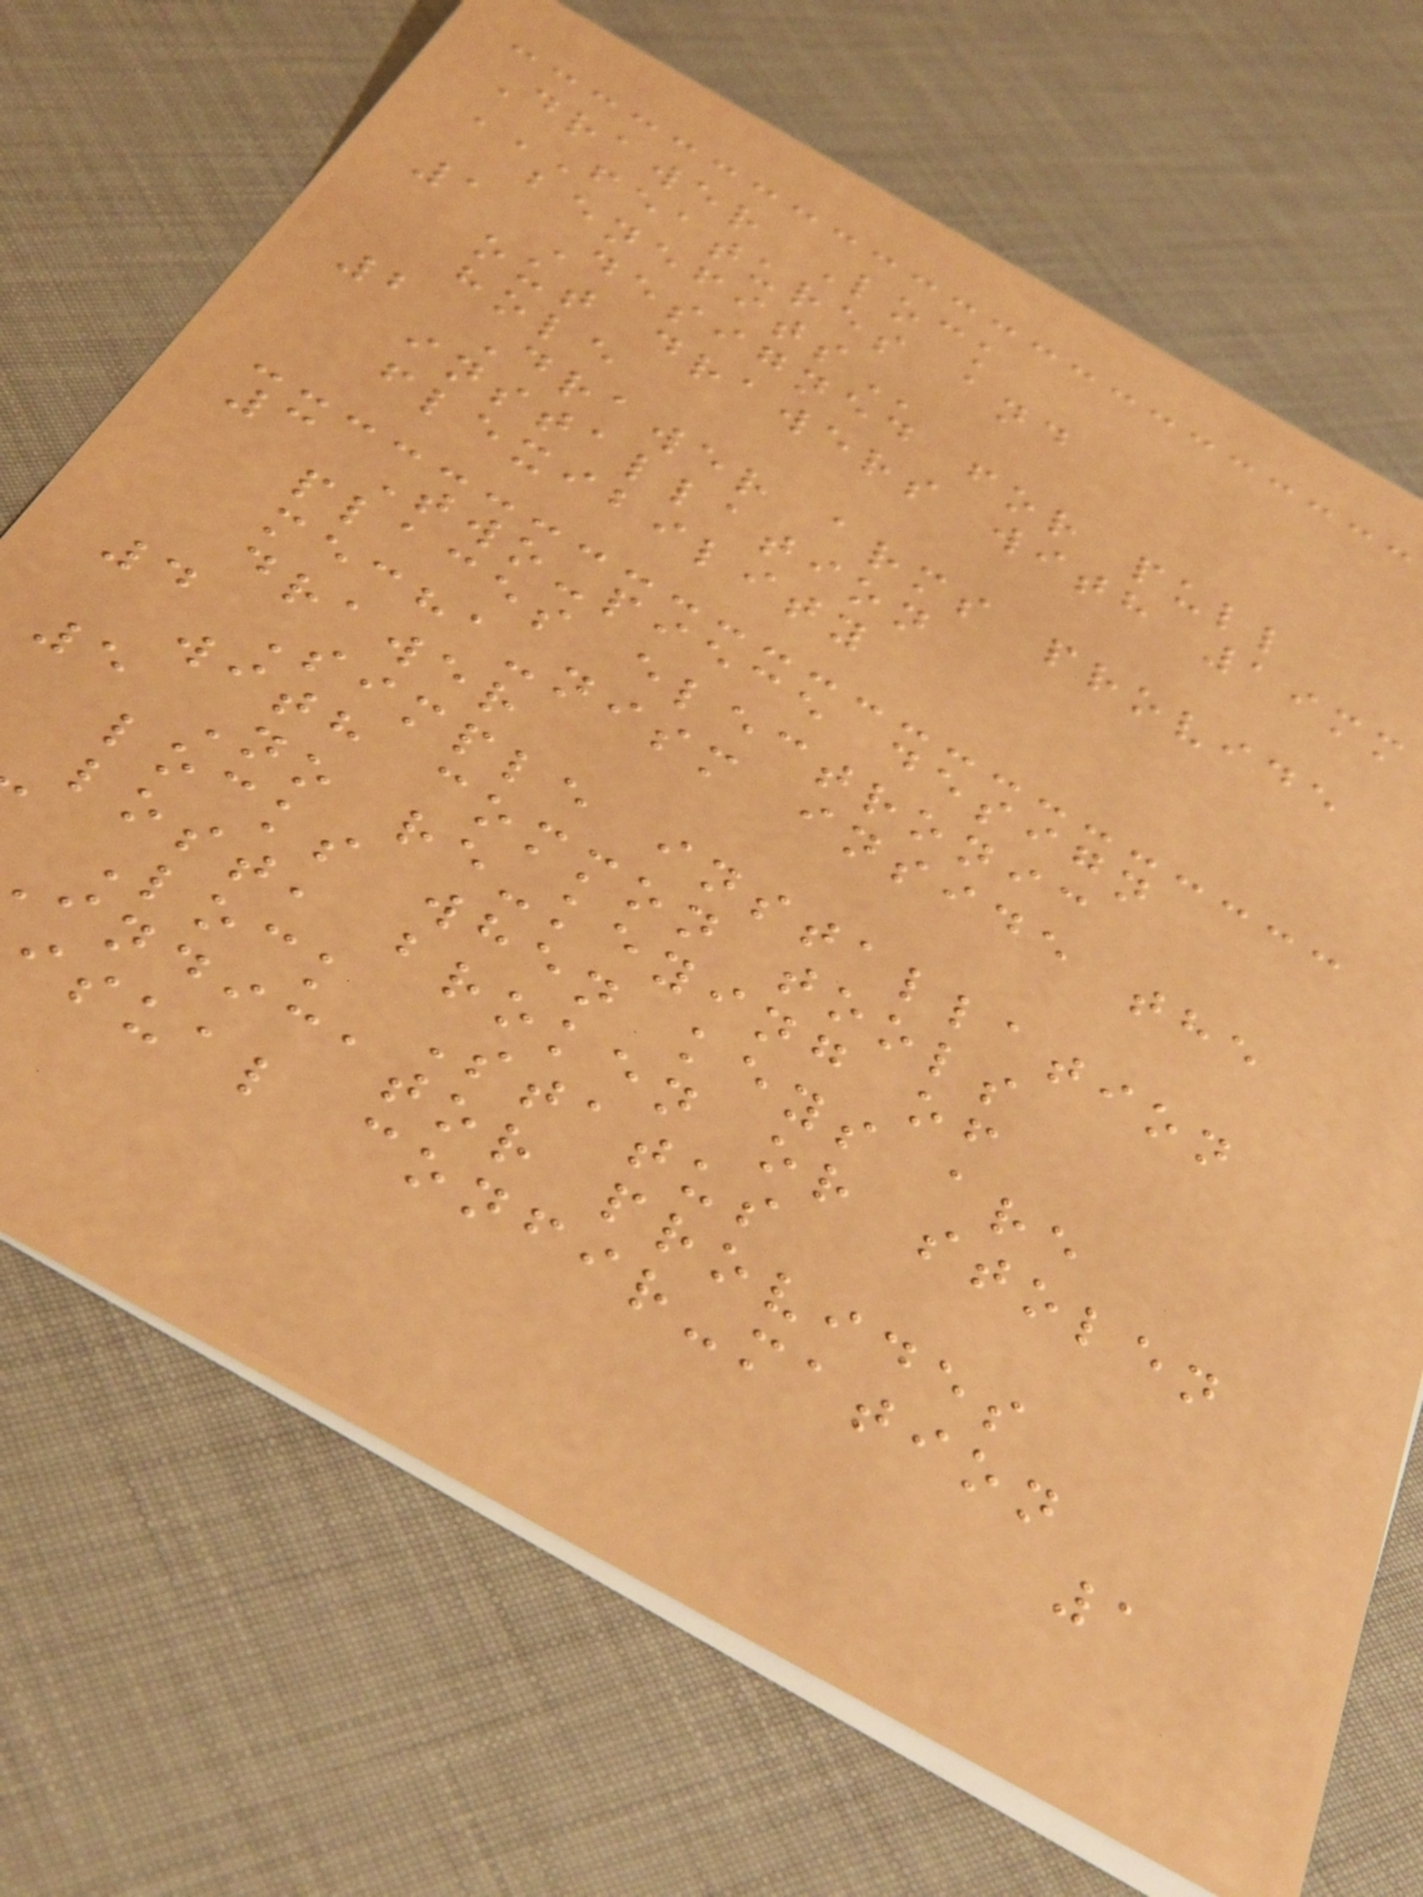Drawer Lock
FEATURES AND
1 Designed for pull
out drawers with 19mm
hole
2 Drawer arms provide
installation
flexibility
3 Two-piece design
places electronic
mecha-nism inside the
drawer
4 Simple installation
with common tools
5 No re-keying of
locks when keys are
lost, broken or stolen
Lock Status
indicator provides
isual confir-mation
1
